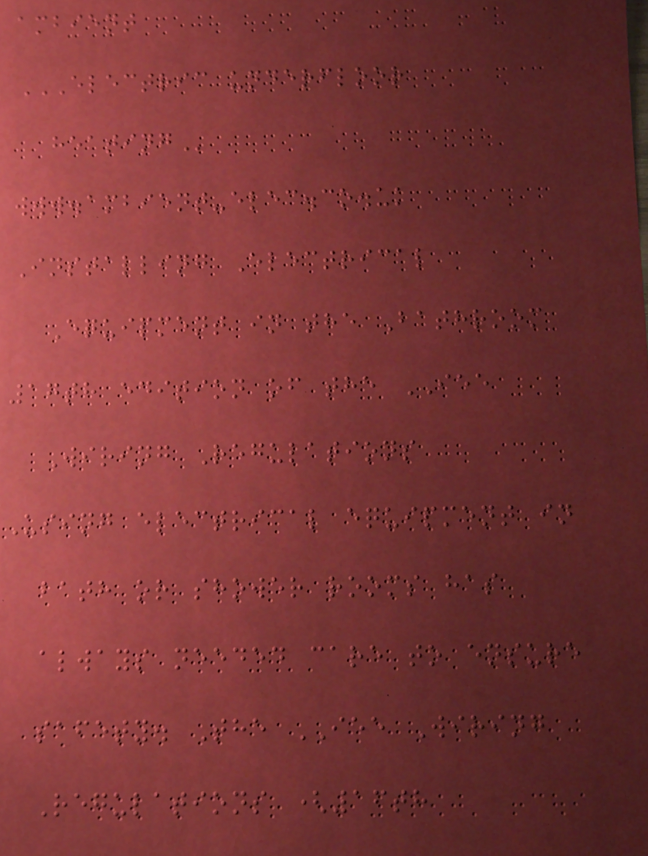ambient
ELECTRIC UNDERFLOOR
HEATING
www.ambient-elec.co.uk
Installing Electrical
Equipment in the Bathroom
17th edition of the IEE
Wiring Regulations
Using electrical equipment in
bath or shower rooms has
always needed care to ensure
safety. The IEE Wiring
Regulations (16th
